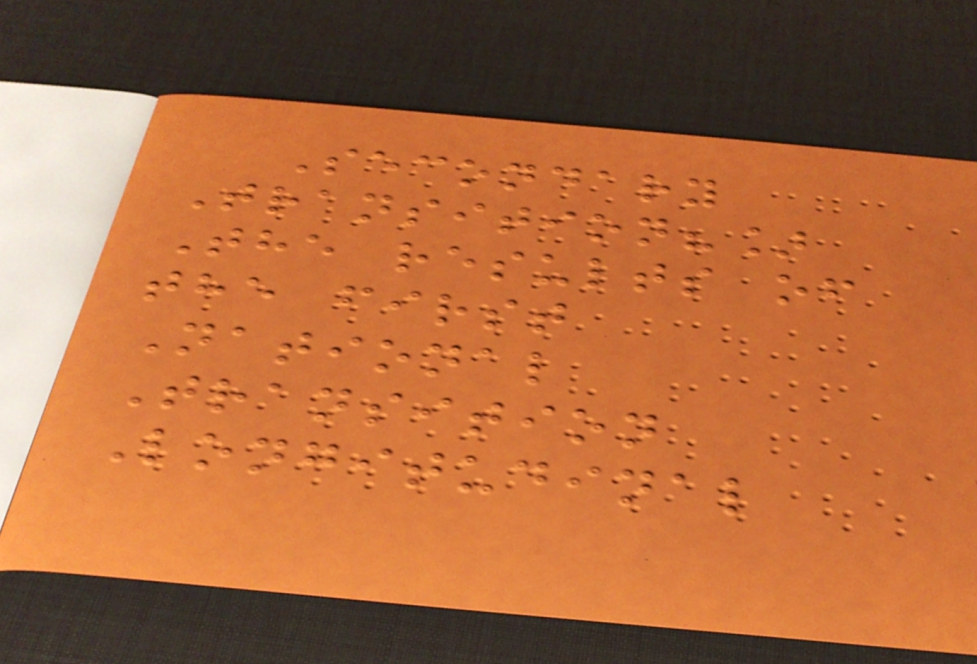Secondary
Transition?]
The results of
the first
National
Transition
Longitudinal
